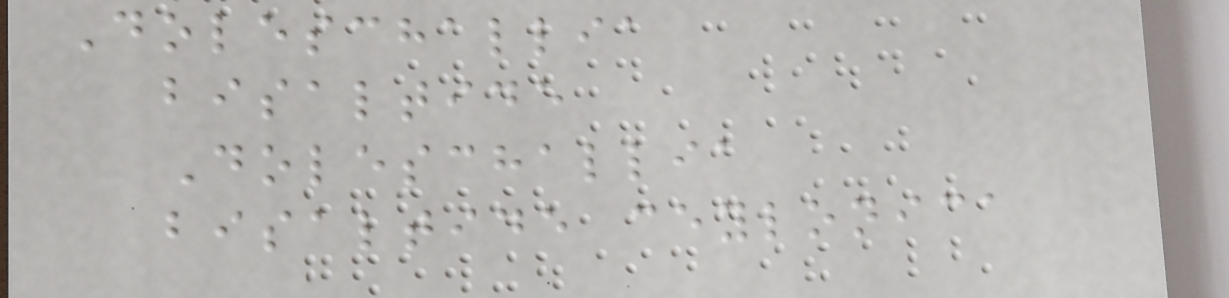Doleschallia
bisaltide
Doleschallia
bisaltide ceylonica
